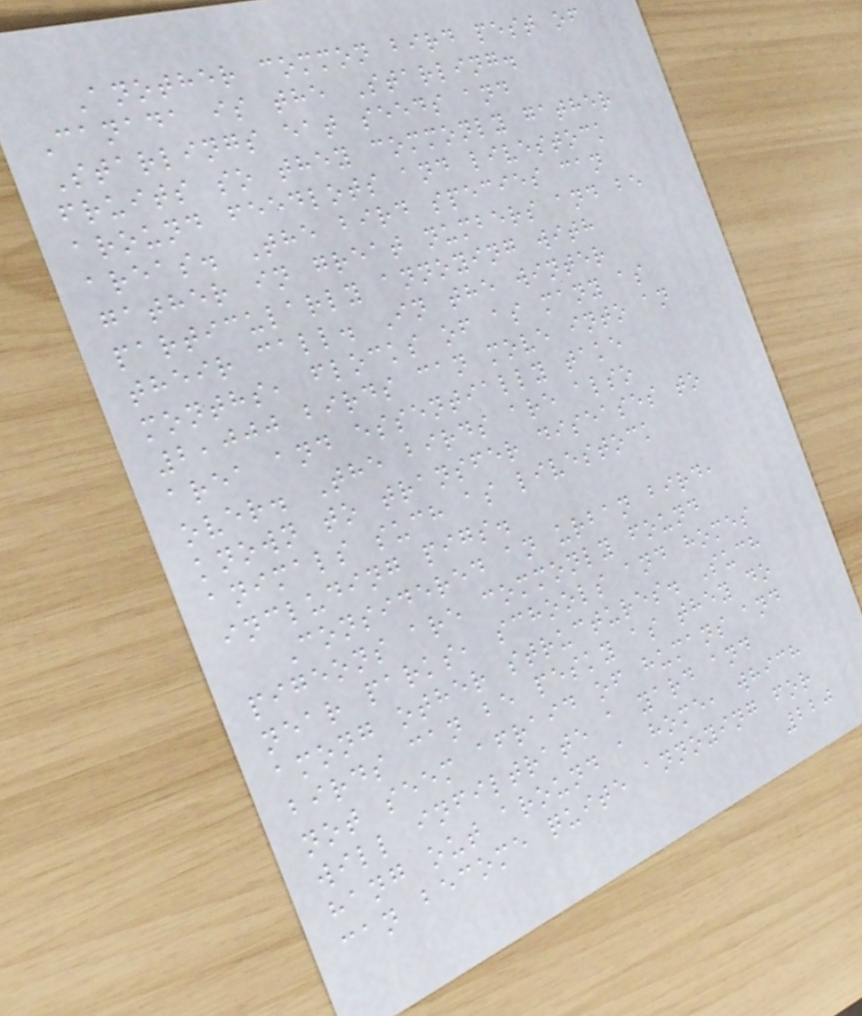Another common bird pest of
Canada is the Starling.
Starlings eat seeds and
fruits so they commonly gather
around feedlots and livestock
areas. The bird species can
gather in great numbers and be
particularly annoying with
their call. In the winter
months, flocks of as many as
2,000 birds can move into an
area and essentially take
over. The birds are also
known to transfer diseases to
animals such as livestock
including pigs.
Considered an urban bird,
pigeons are commonly found
near parks, schools and homes
among other structures. Such
birds can be pesky as they do
not seem afraid of humans and
will infiltrate a yard and
hang out around a home, which
can become quite annoying for
220
